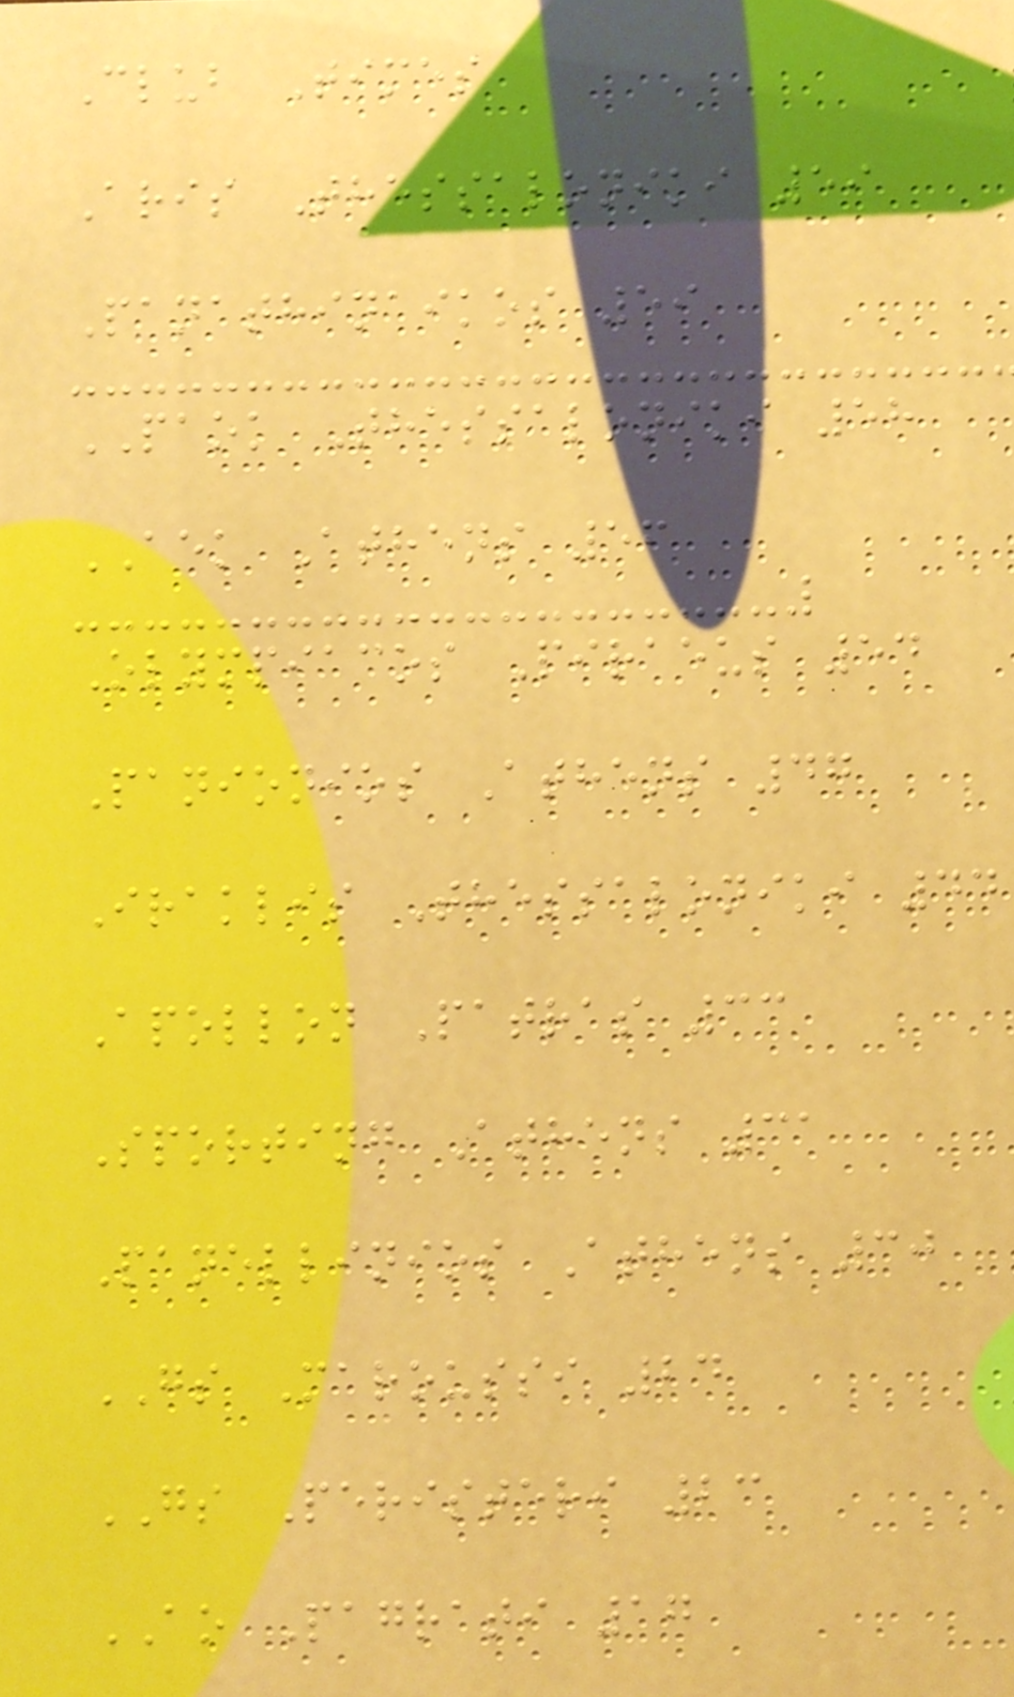Club Times
Aris Thessaloniki 59
Panathinaikos 59
PAOK Thessaloniki 58
AEK Athens 56
Olympiacos Piraeus 54
Panionios Athens 47
Iraklis Thessaloniki 44
Apollon Patras 33
Sporting Athens 31
Panellinios Athens 30
GS Maroussi 24
GS Peristeri 23
AO Pagrati 17
